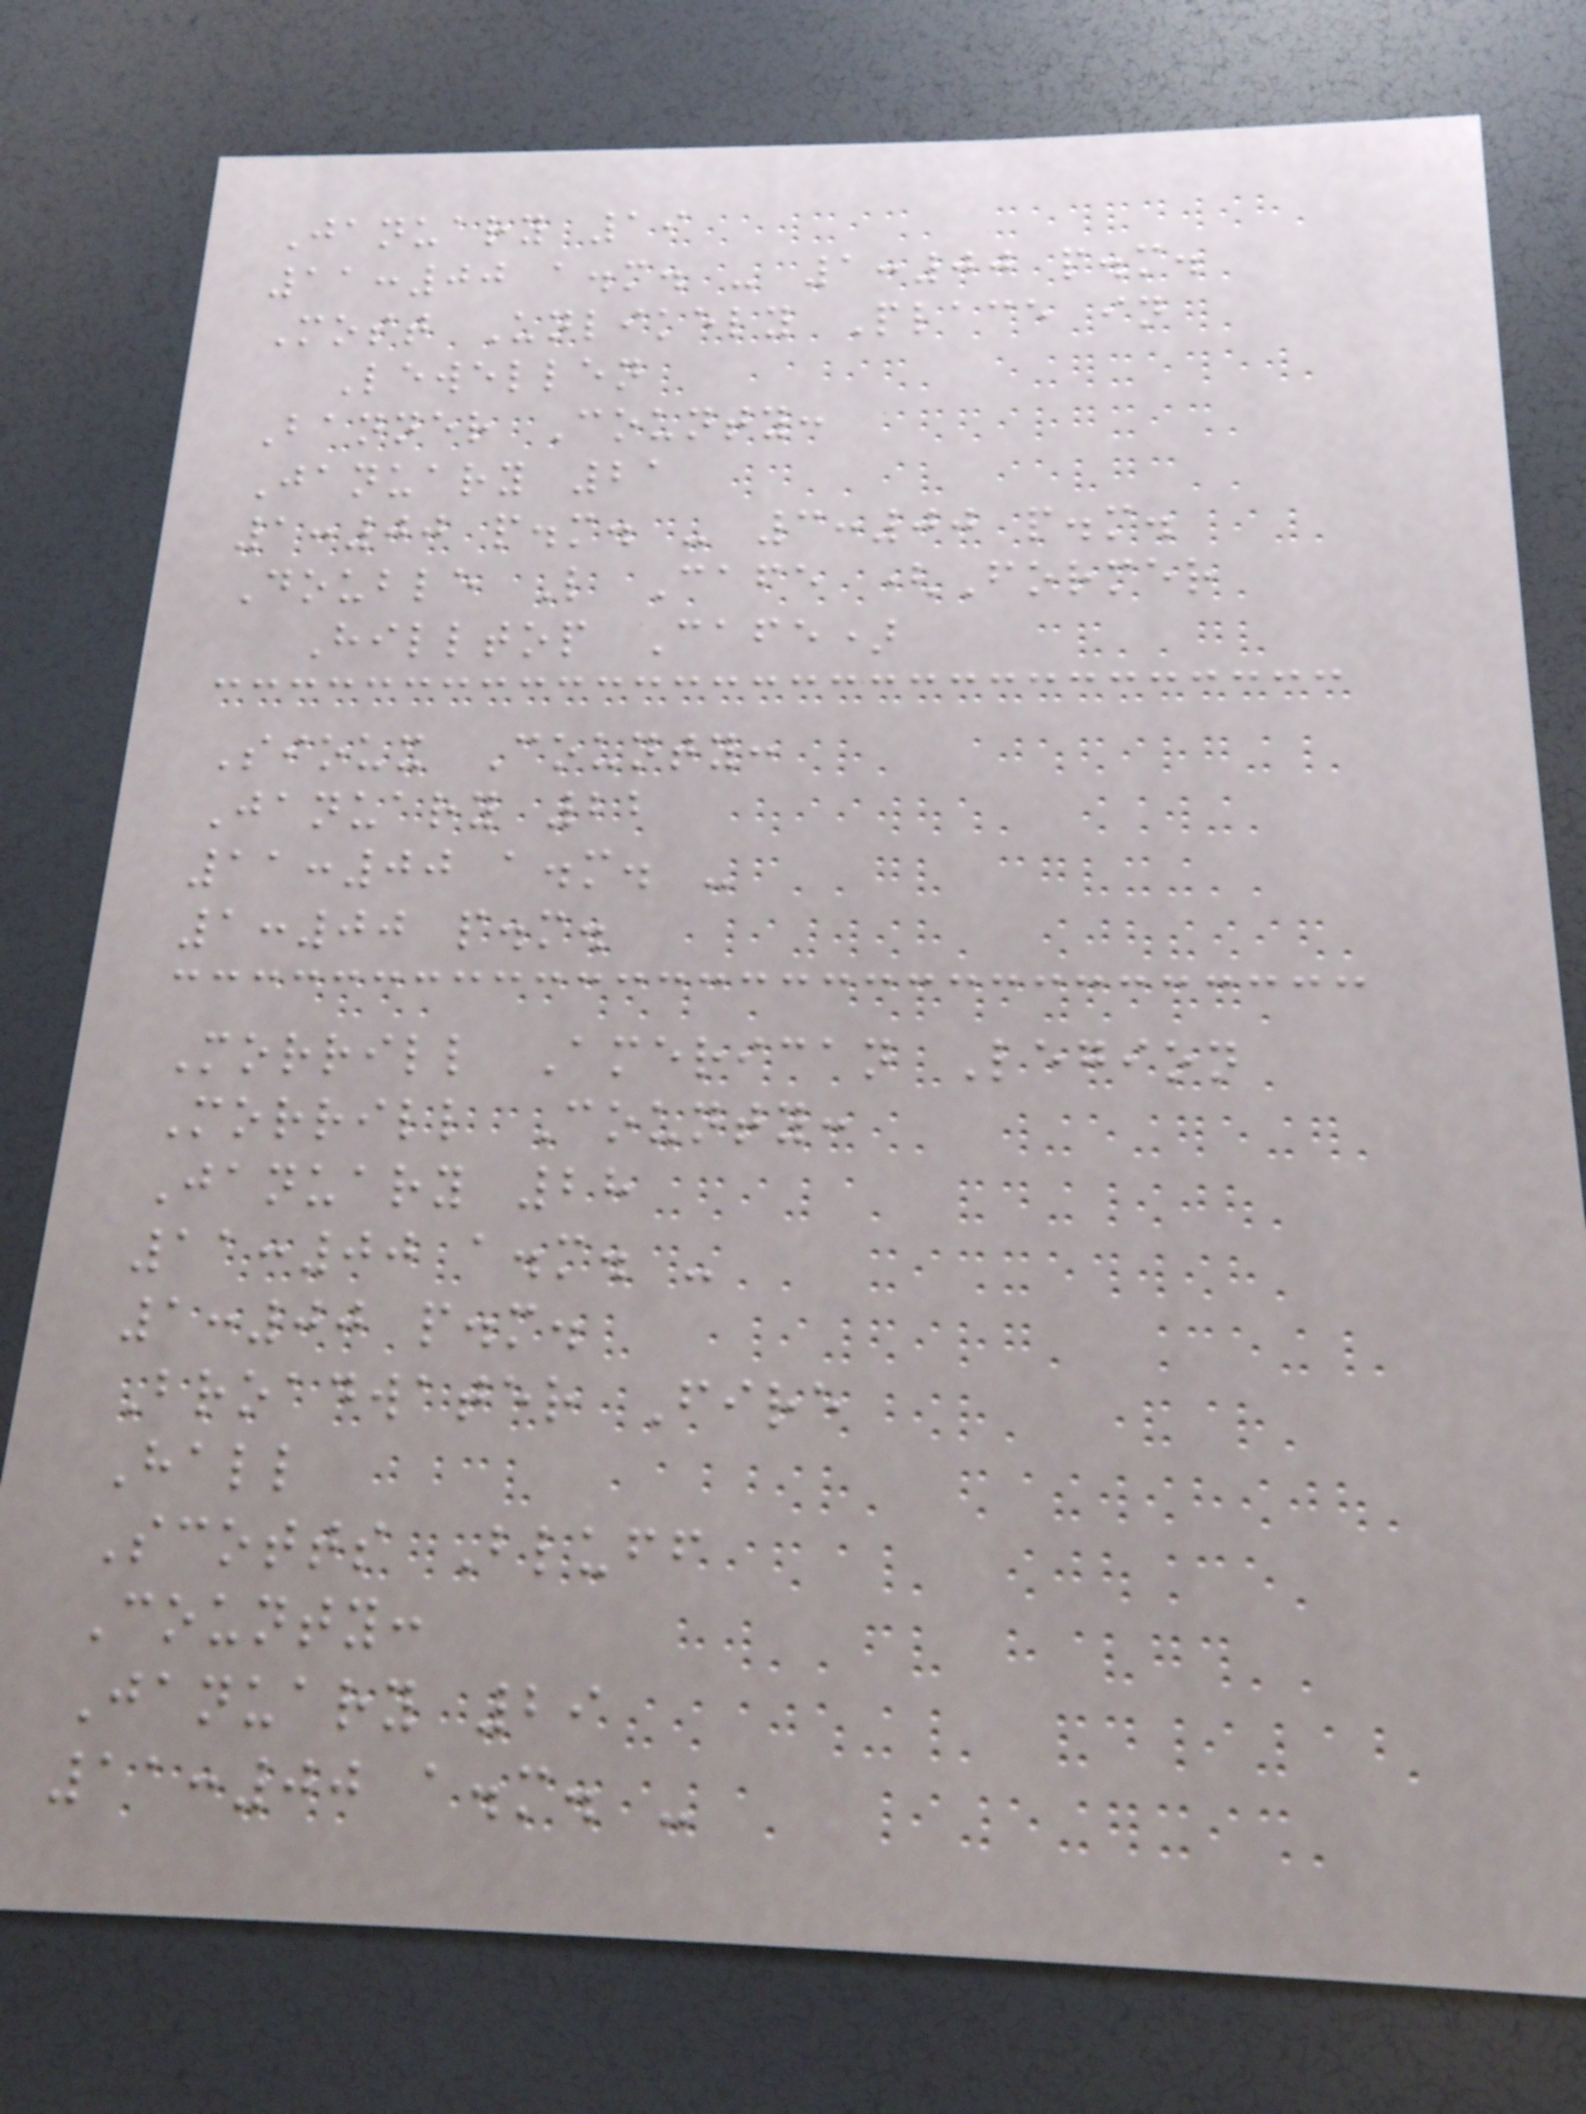January 19
11:00 a.m. - 1:00 p.m.
Most Unlikely Place in
Lewellen
Banner County:
January 21
1:00 p.m. - 3:00 p.m.
Double L Cafe (Former
Hilltop Cafe)
Sioux County:
January 22
11:00 a.m. -
1:00 p.m.
Morrill American Legion
Morrill County:
January 28
11:00 a.m. -
1:00 p.m.
Broadwater Fire
Hall
Scotts Bluff
County:
January 29
11:00 a.m. -
